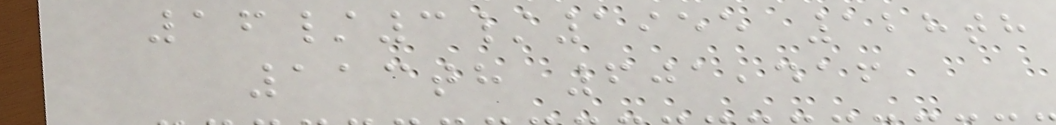16/3/1955 128th
113th 601,416
